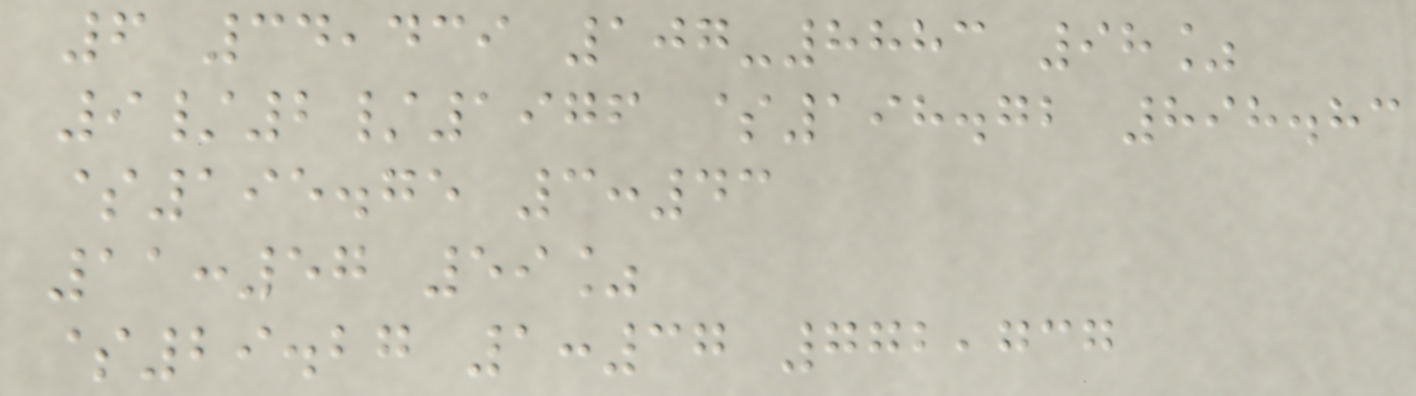6 34,439 107-8883 98%
9/2/1976 $198.72 898.83
$195.75 3:43
11:57 59%
$29.27 1:37 772,737
